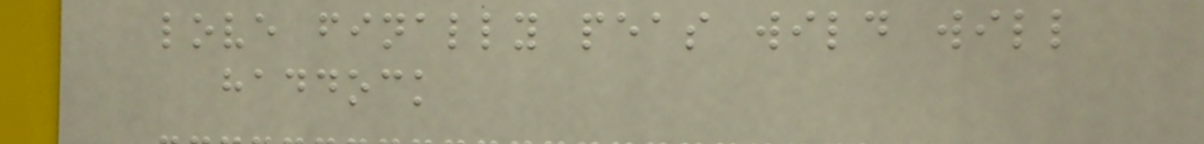love finally peas wild will
haddock
